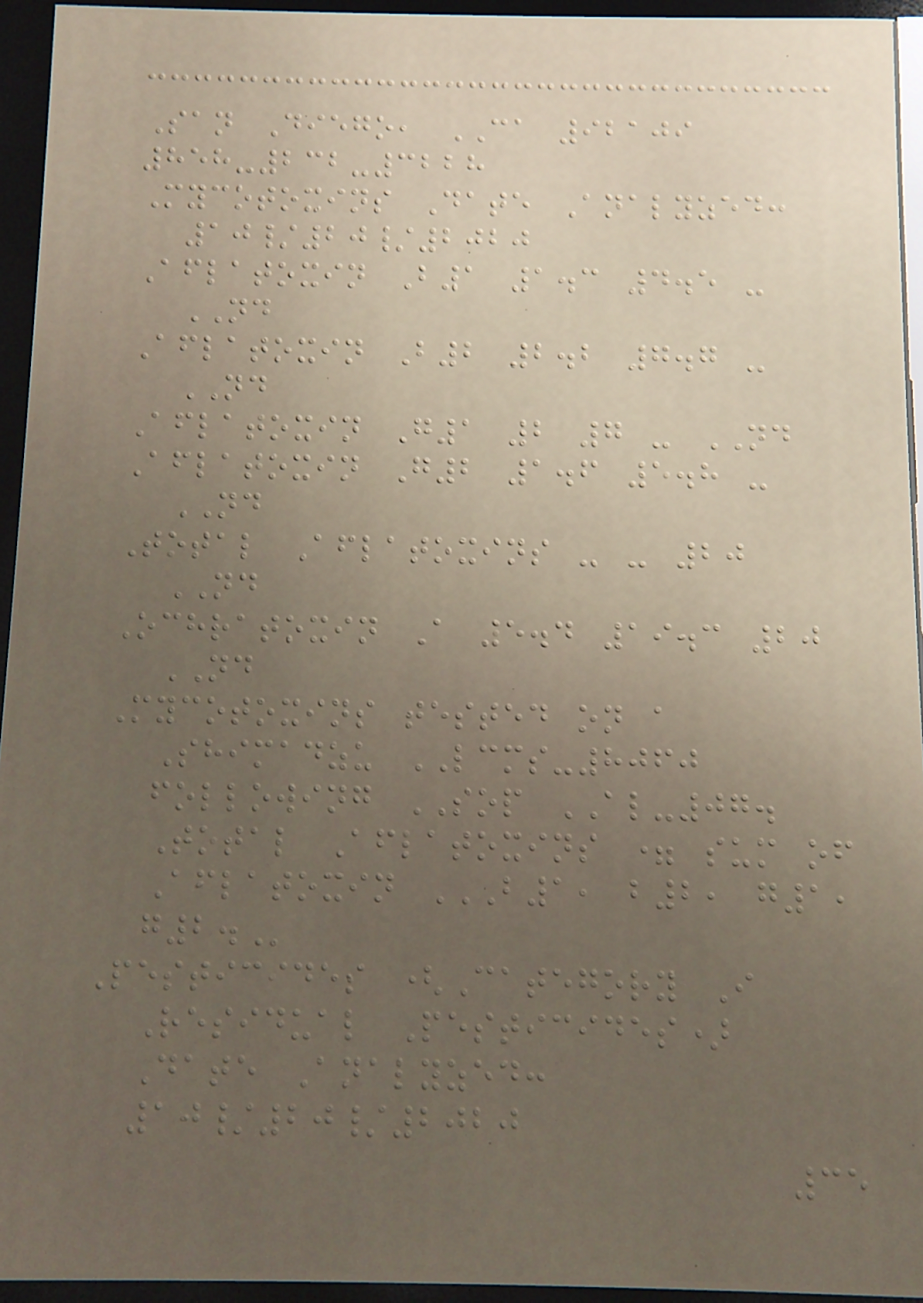San Diego, CA 92109
858-232-3228
Mycotoxins Date Analyzed:
10/20/2020
Aflatoxin B1 1.3 4.5 -
ND
Aflatoxin B2 2.2 7.7 -
ND
Aflatoxin G1 2 7 - ND
Aflatoxin G2 1.6 5.8 -
ND
Total Aflatoxins - - 20
ND
Ochratoxin A 5.4 19.3 20
ND
Mycotoxins tested on a
Shimadzu LCMS-8060
following SOP AL-07.
Total Aflatoxins = sum of
Aflatoxin B1, B2, G1,
G2.
Pesticides (Category I
Residual Pesticides)
Date Analyzed:
10/20/2020
35
